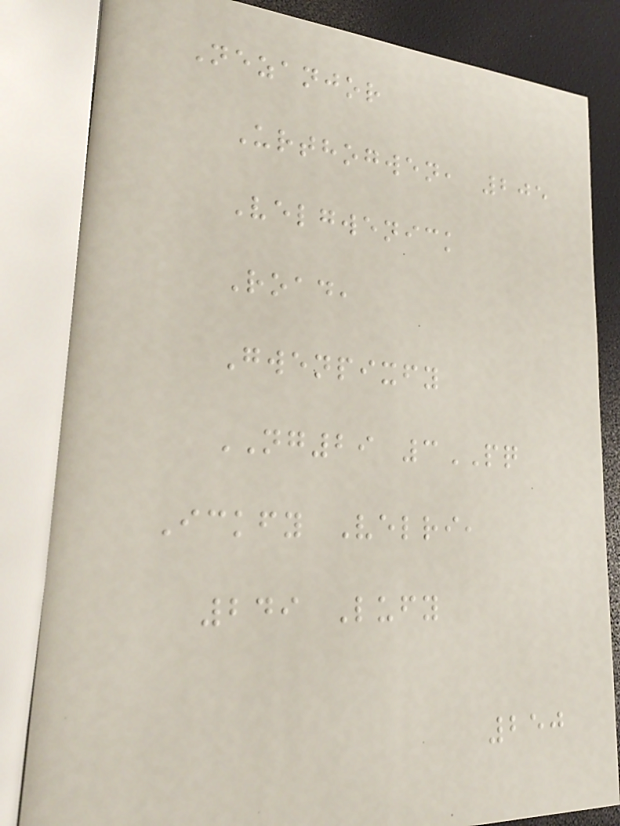Nezanjor
Urthogwen, 205
Velgwenick
Road,
Gwenpixfy
NG29 3PQ
Ickfy Velri,
249 Lufy
250
